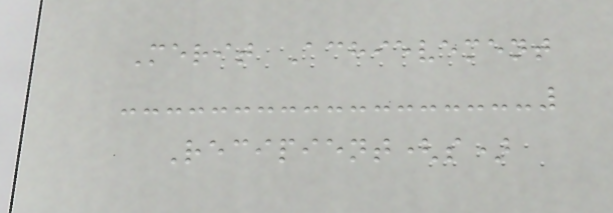Merit Achievement
Recipient(s)
